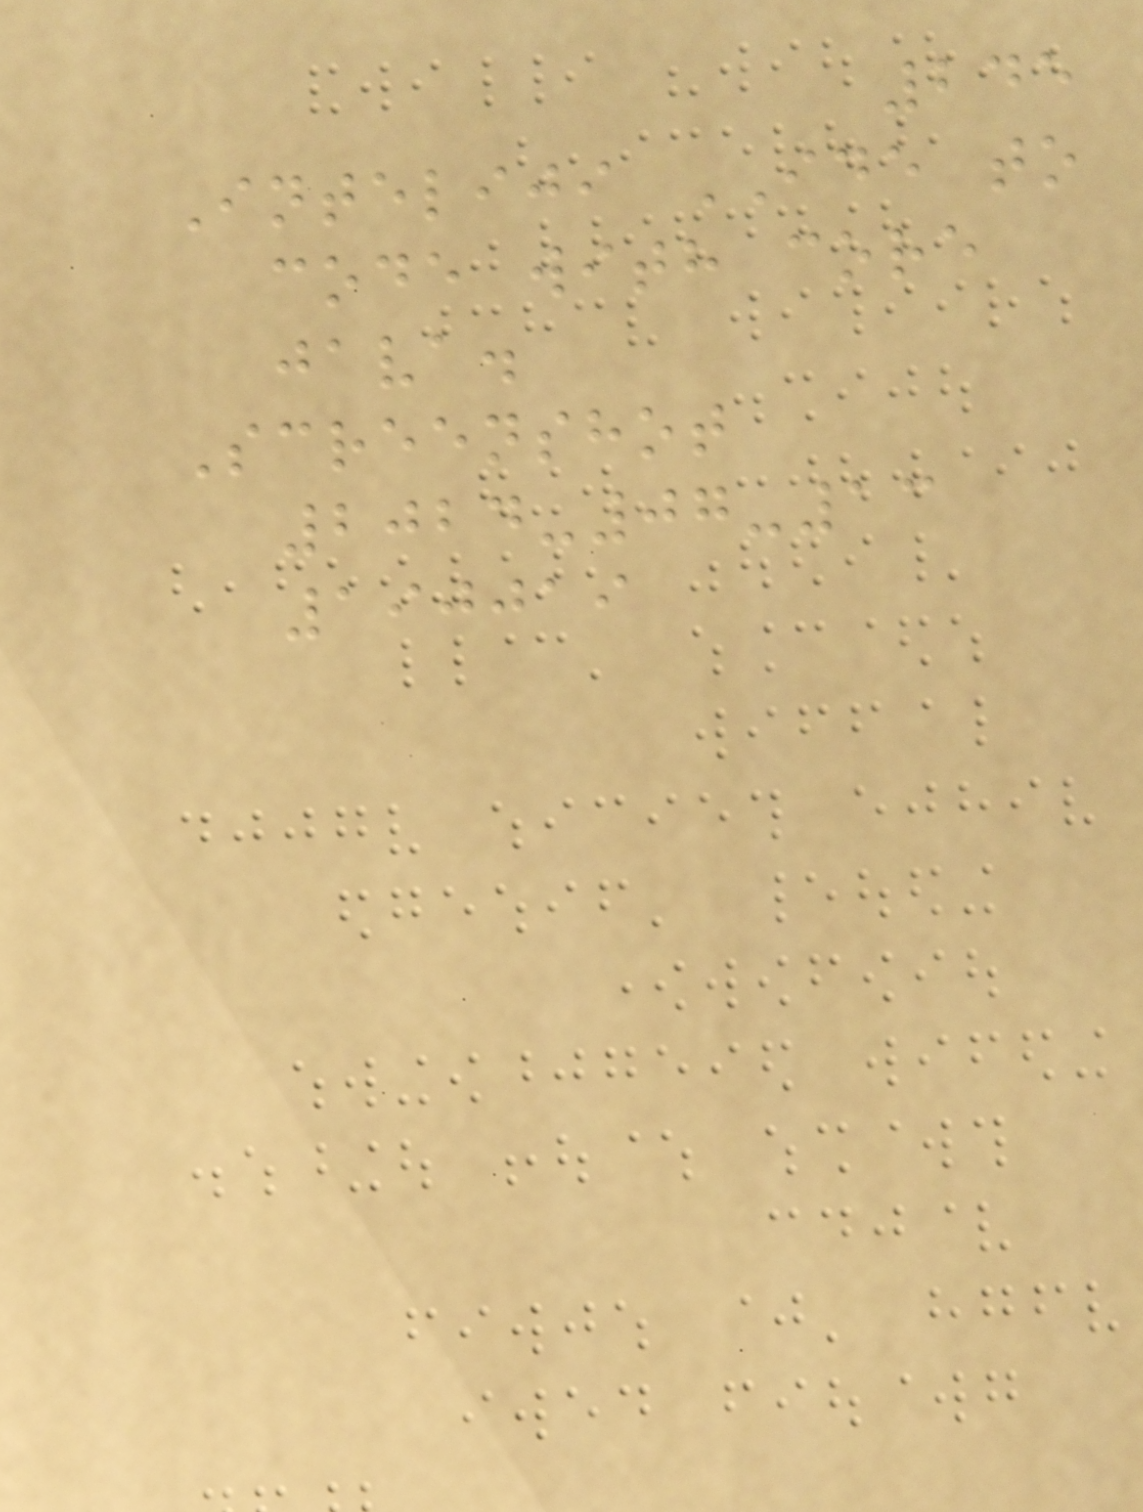245
Inteliji IDE to
code with core
java.
Screenshot
2024-07-13
190019
